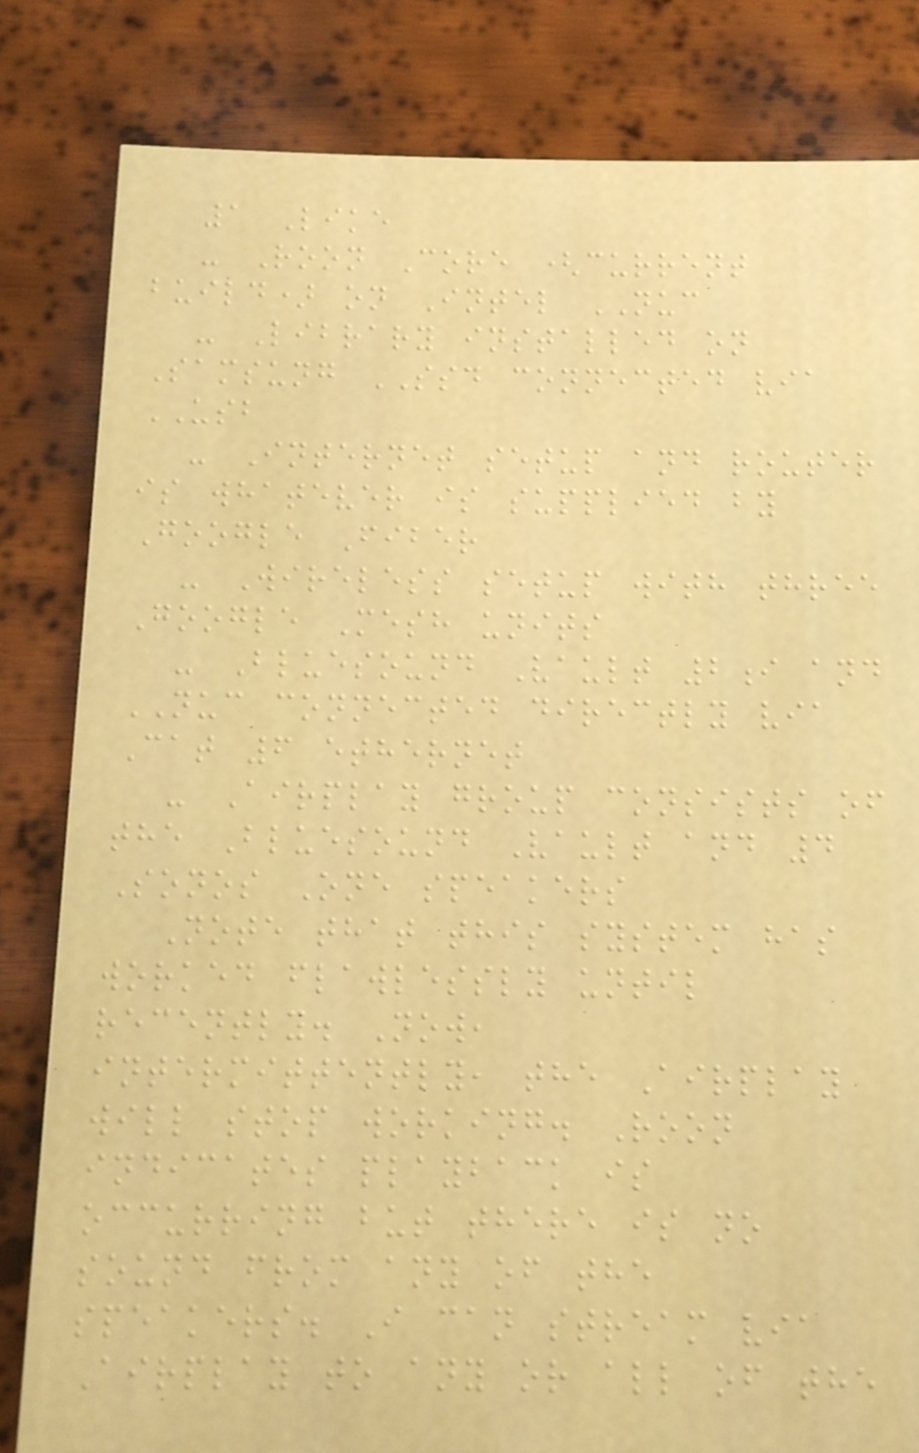1 Like
- Roon Core (current
build) on Intel NUC
- Library installed on
Samsung SSD connected via
USB
- Internet setup and router
is whatever is supplied by
Google Fiber
- Wireless setup with three
Google Mesh units
- Bluesound Vault 2i and
NUC connected directly via
Cat 6 ethernet
- Airplay group consists of
the Bluesound Vault and 4
Sonos One speakers
Note that this system has
worked flawlessly until
recently. Now,
intermittently, the Airplay
will stop working. Roon
indicates playback is
occurring but there is no
sound from any of the
speakers. I can stream via
Airplay to any or all of the
